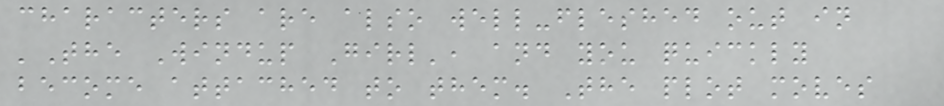characters are also well-fleshed out in
'The Windup Girl', and you quickly
become attached to them. The plot moves
